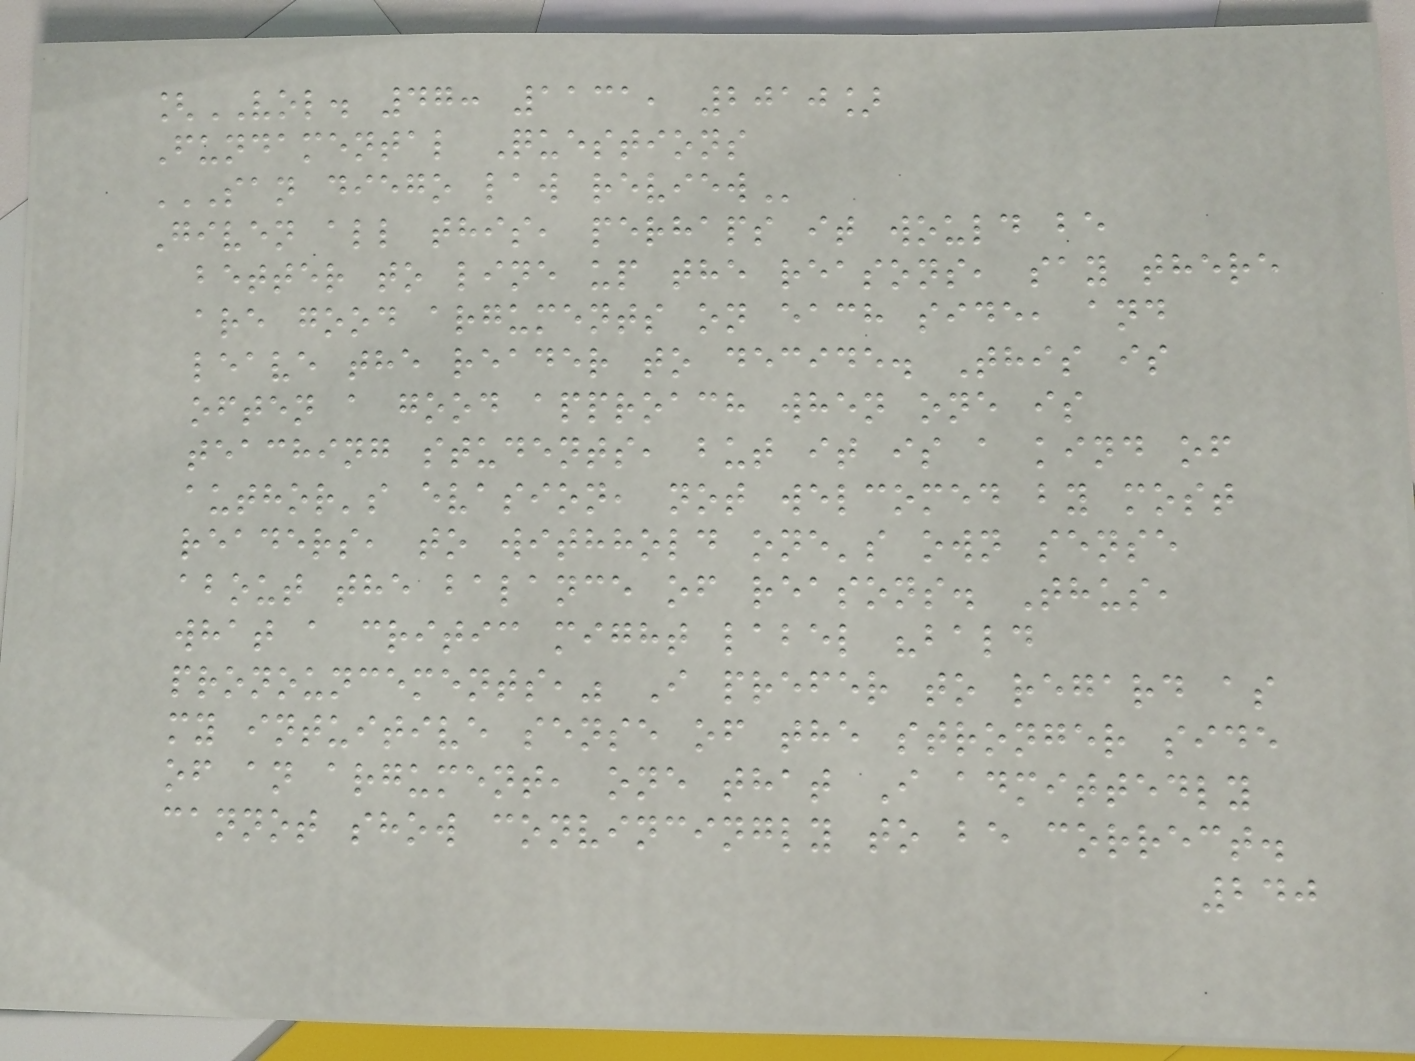[VOL. 47: 1131, 2010]
Fundamental Questions
SAN DIEGO LAW REVIEW
Given all this, perhaps it would be
better to line up the reasons, say there
are good arguments on each side, and
leave the reader to decide. This is
often a good approach when one is
teaching students, but it is a kind of
author's evasion, not welcomed by most
readers, to withhold one's own sense
about the balance of reasons. Thus,
what a critic might label "bald
pronouncements," I prefer to regard as
my intuitive sense of the stronger side
of an argument, one that I admittedly
cannot show convincingly to be correct.
240
